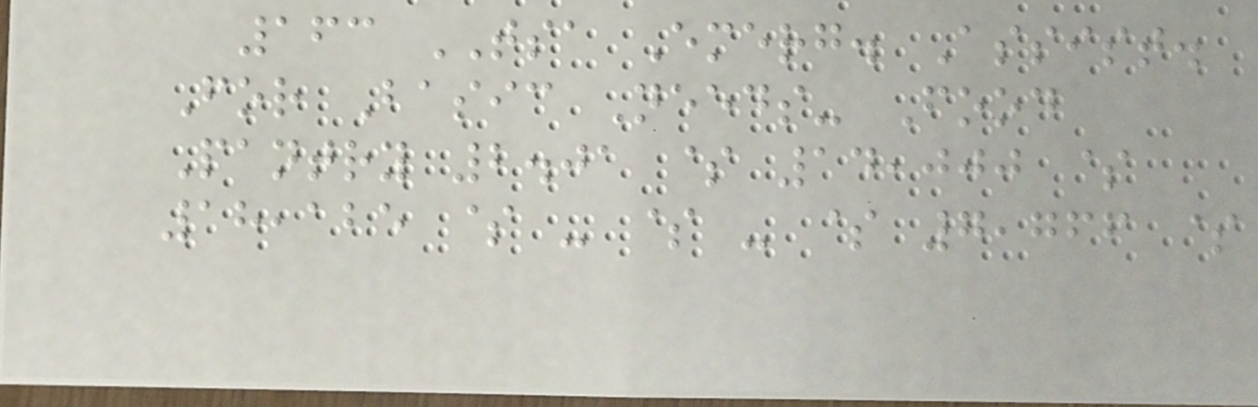163 TSA Emerg. Assist.
For Basic Needs- Food
Pantry 2.01 $ 14,000 $
18,125 $ - $ - $ 7,766 $
